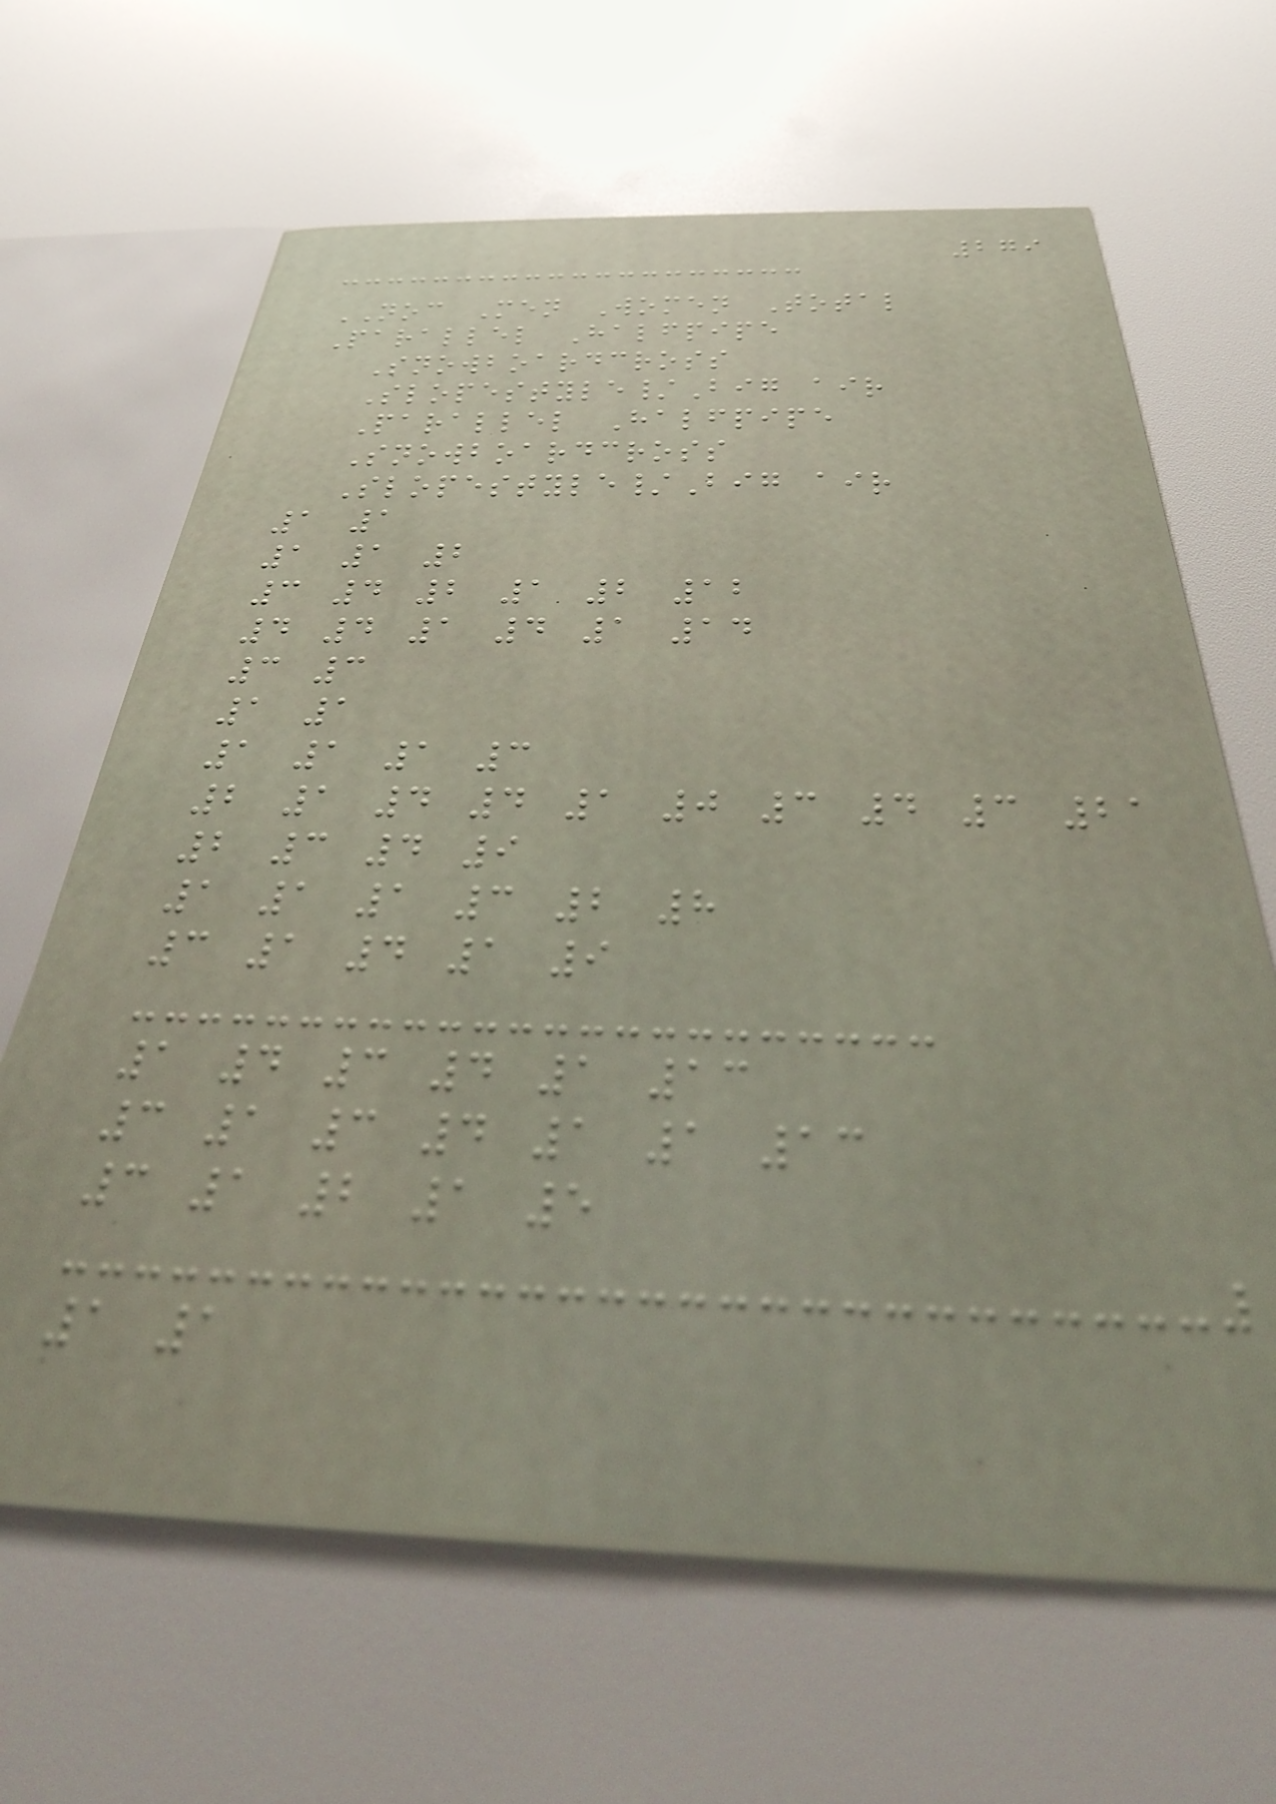279
NOC Men Women Total
Parallel Halfpipe
Snowboardcross
Slopestyle/Big air
Parallel Halfpipe
Snowboardcross
Slopestyle/Big air
1 1
1 1 2
3 4 2 1 2 12
4 4 1 4 1 14
3 3
1 1
1 1 1 3
2 1 4 4 1 0 3 4 3 21
2 3 4 9
1 1 1 3 2 8
3 1 4 1 9
1 4 3 4 1 13
3 1 3 4 1 1 13
3 1 2 1 5
1 1
